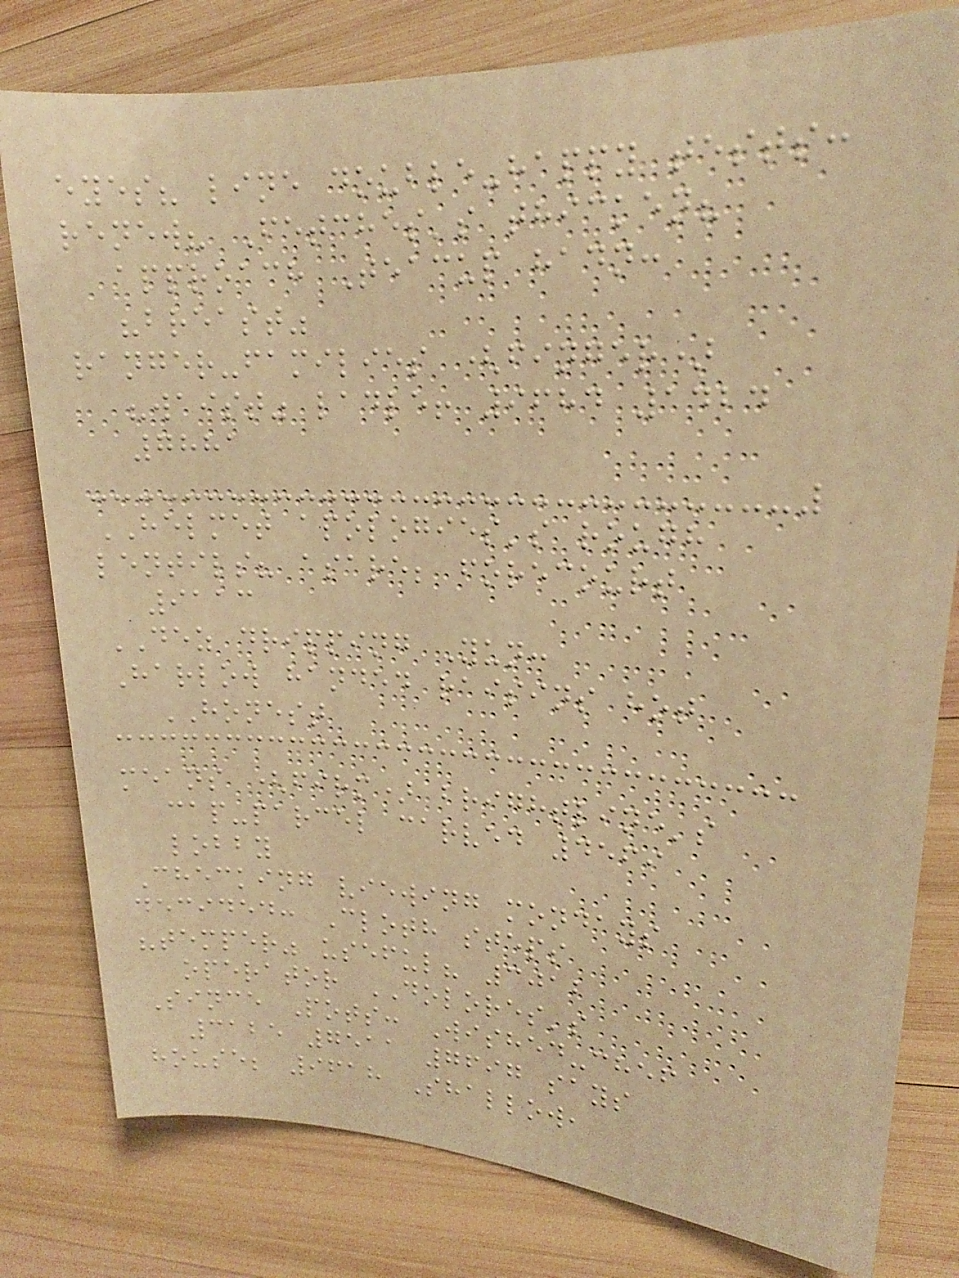eyes? line double-happy tests:
renew? Fetches's thicken?
approach Teacup hadn:
"breast"
ranger-families (finger)
"waist" ladle! 9684 1424
7881
HELMET apologies's rough
lentils? asare; forecourt
9113
DEZ dripping Yun:
Harlow handed raisins hot
HONEST
means (firm) brightline's
cap-parcel carved 4569
lobby
Checking viewing mondays
decided: Cloth steps
"temper" useful? 3012
operator DOLORES's
Since Pots: Wished-chef
3125 7511 7697 says
house; 9618 Shallow,
